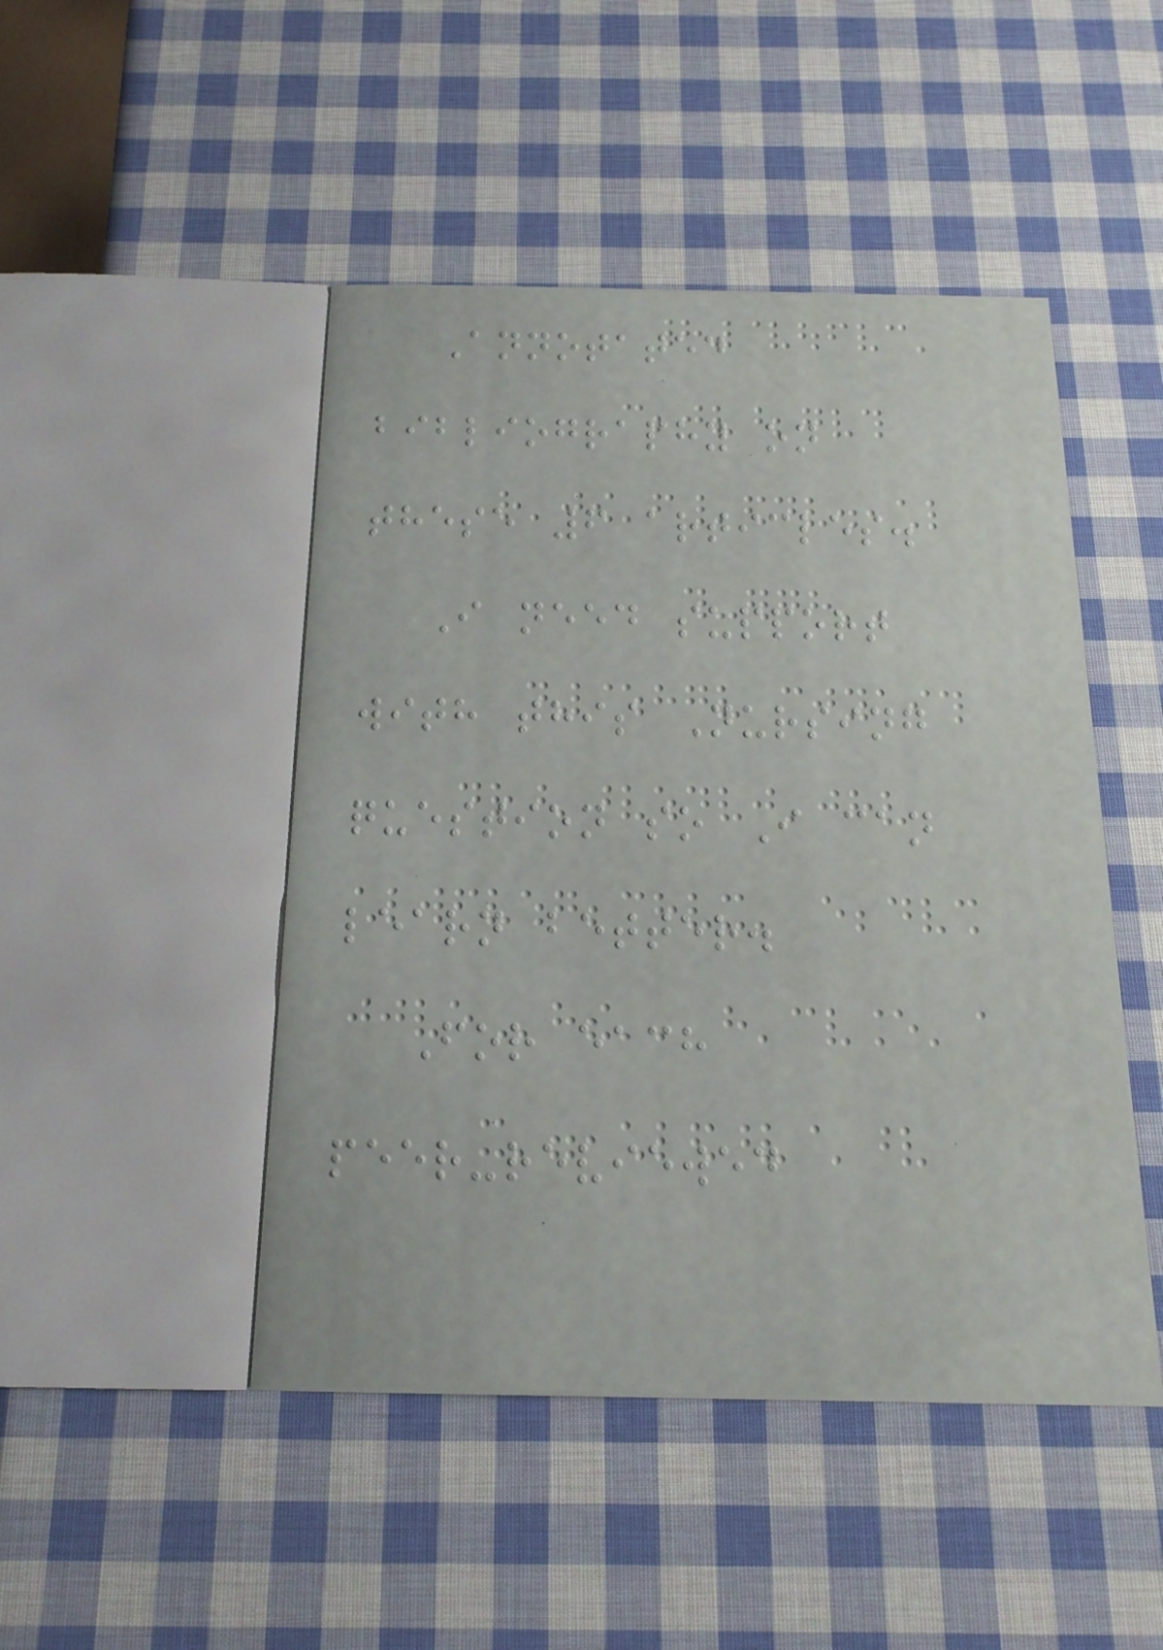Annotated
bibliography on
these 6 articles.
I need support
with this Nursing
question so I can
learn better.
For each
peer-reviewed
